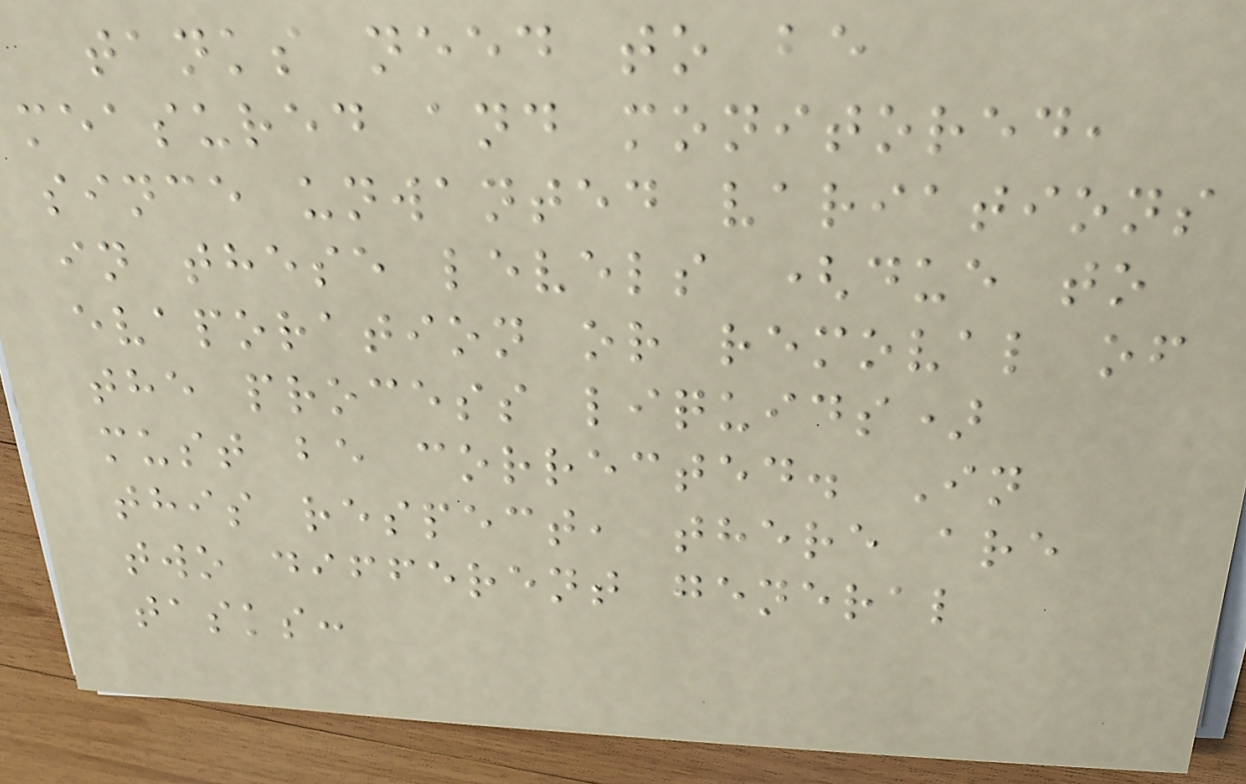tanks need to be
measured and monitored,
since unwanted variations
in these levels (due to
evaporation or removal of
the process liquids)
must be corrected. In
this respect, there are
two different general
tasks:
